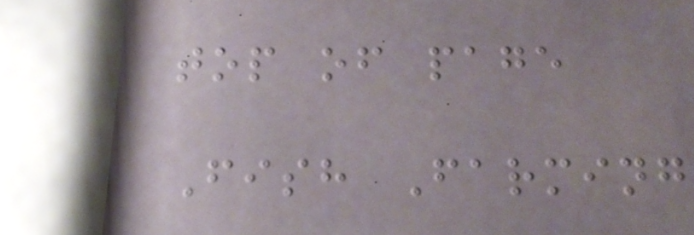top of page
Fish Farming
